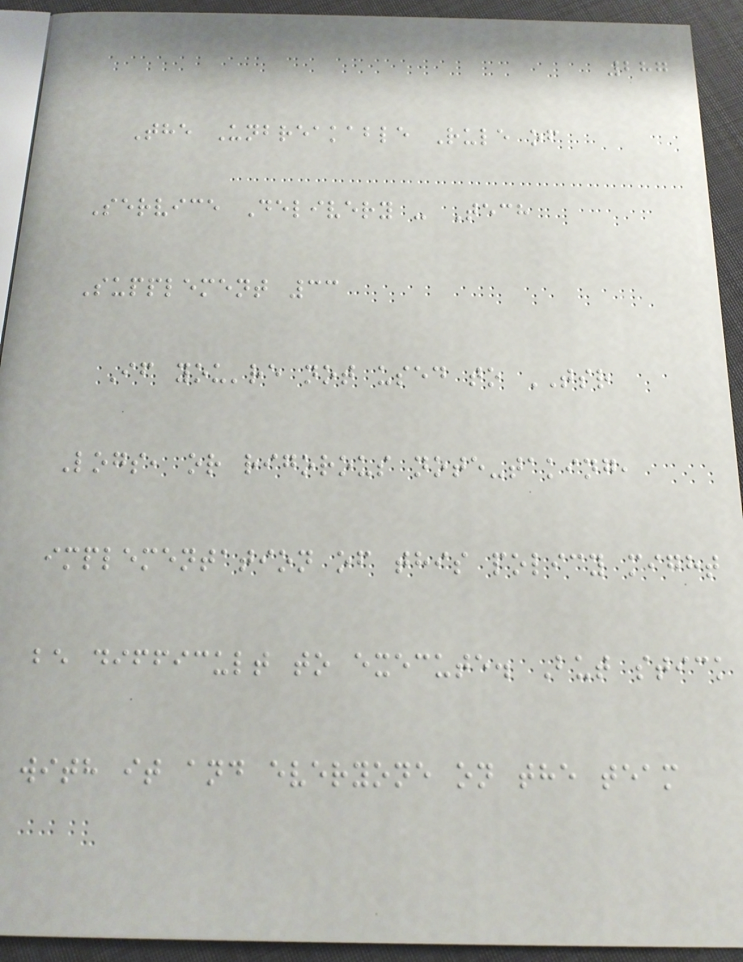287
The Unbreakable Rule of
Service Delivery - Tech
Supplement 33
If you're not used to TSR
Logs, or rigorous note-taking,
implementation of this policy might
be difficult to execute. But stick
with it and everyone on the team
